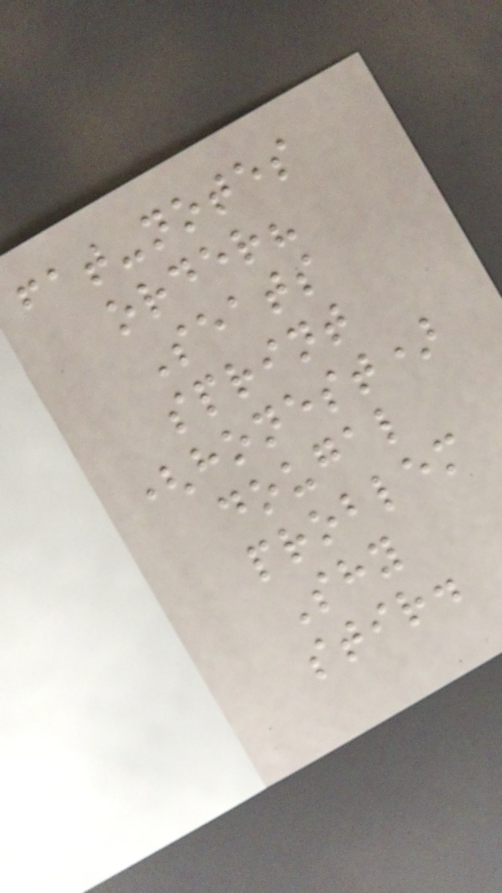fat-notes
order?
Seats
sprint
(honest)
dougal
problem
Shy
stir.
